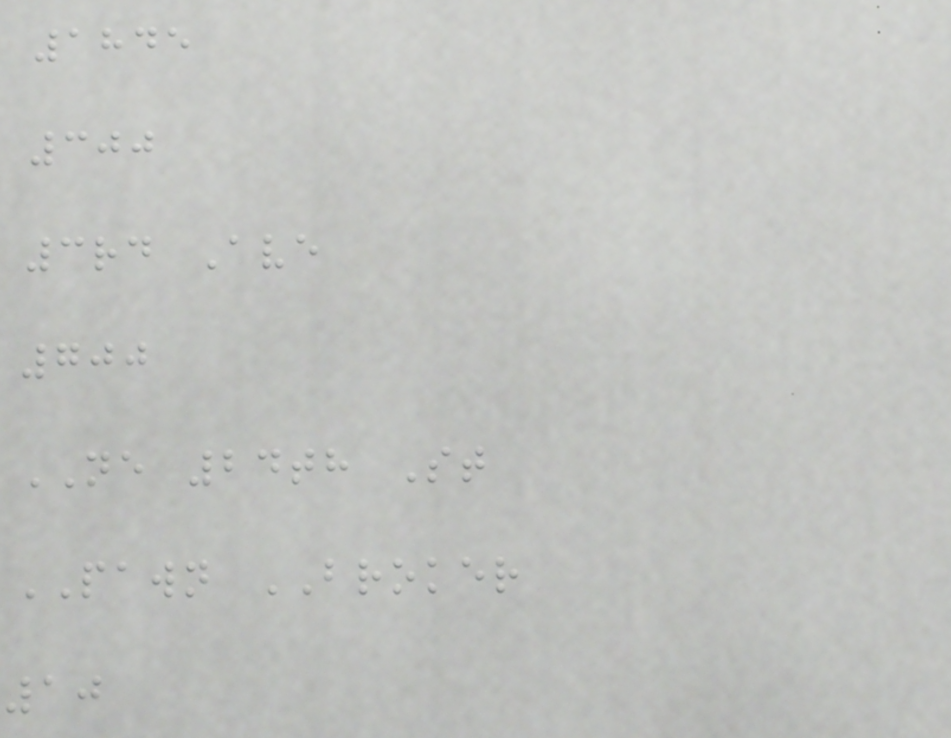1845
300
3rd Ave
700
NE 24th St
PAWN BROKER
10
